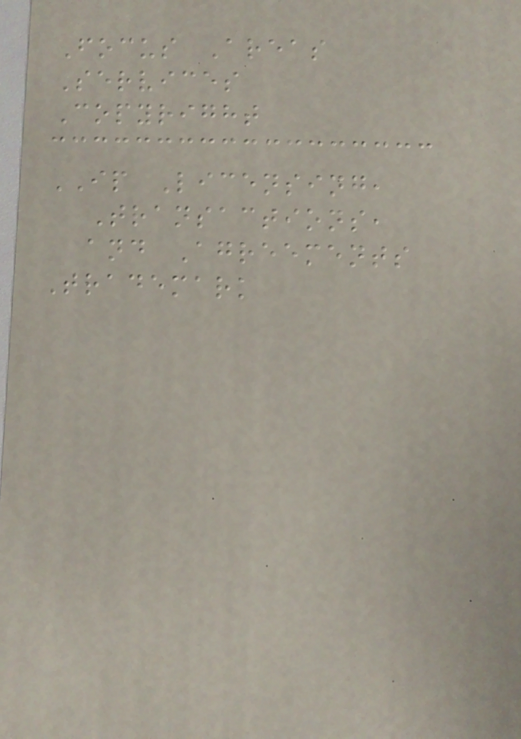Focus Areas
Services
Copyright
IP Licensing,
Transactions,
and Agreements
Trademark
